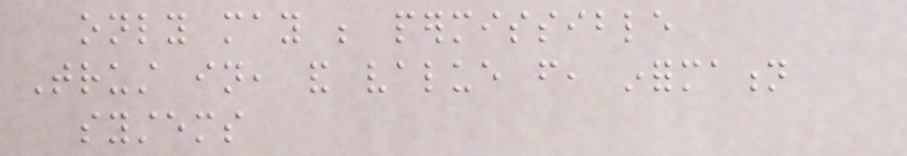only may be permissible
Trust in, and value from, information
systems
